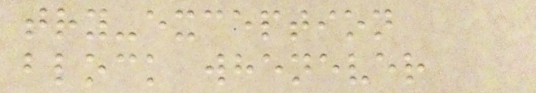try-exception
block whenever
